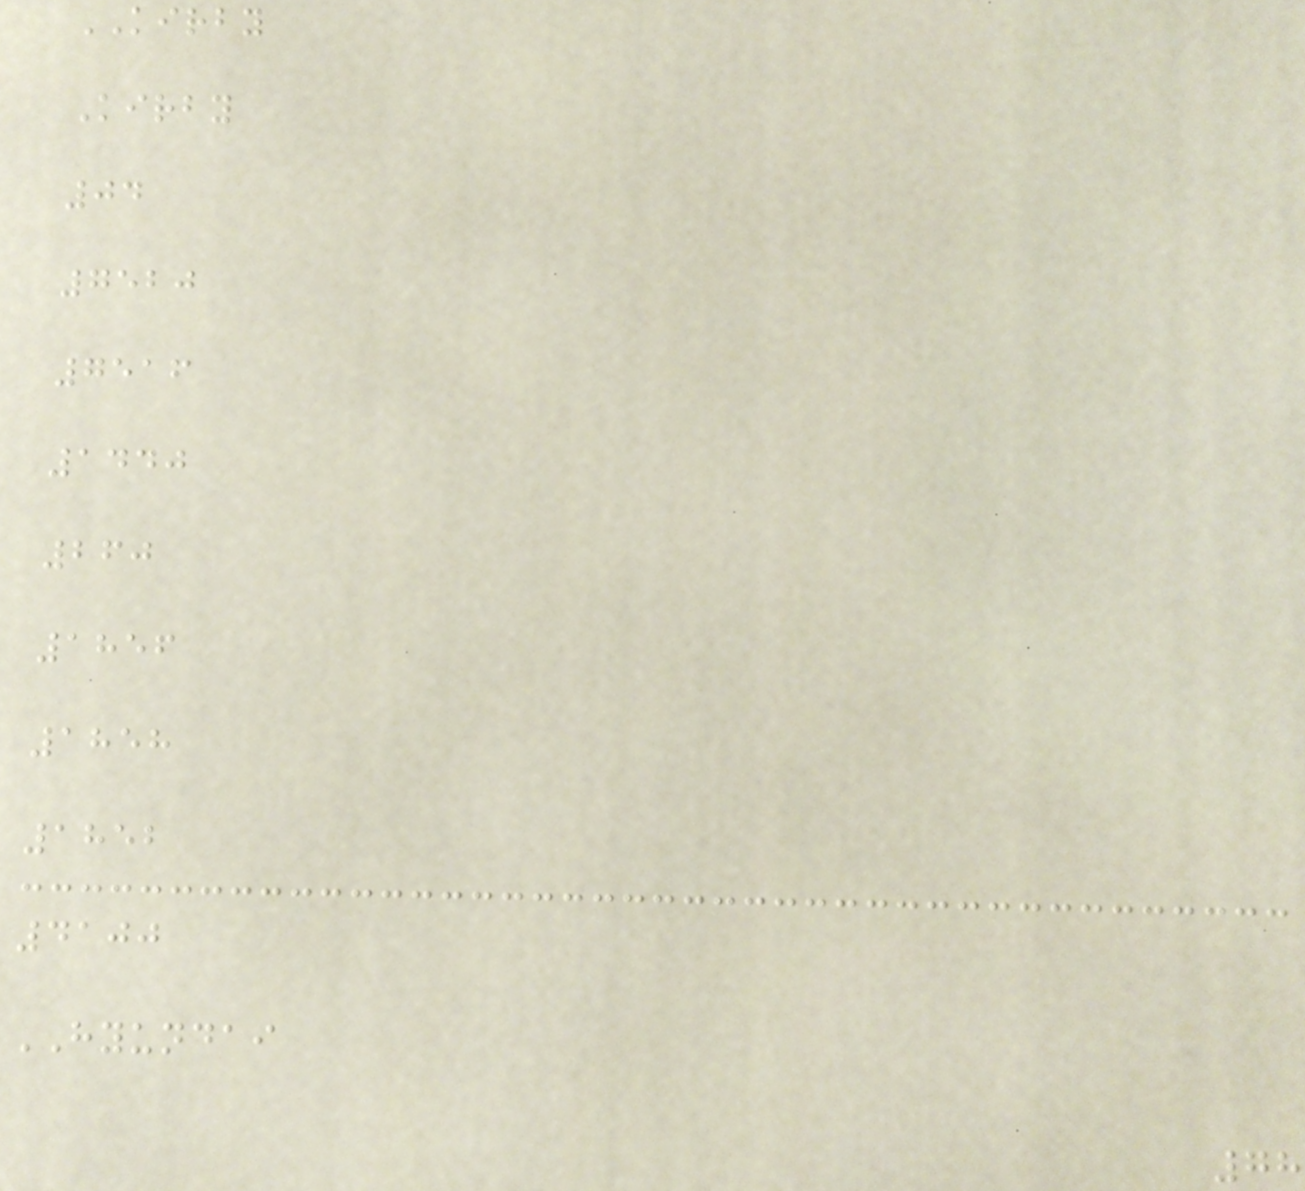KIRBY
Kirby
04
7520
7516
1440
260
1856
1858
1852
4100
HYUNDAI
78
